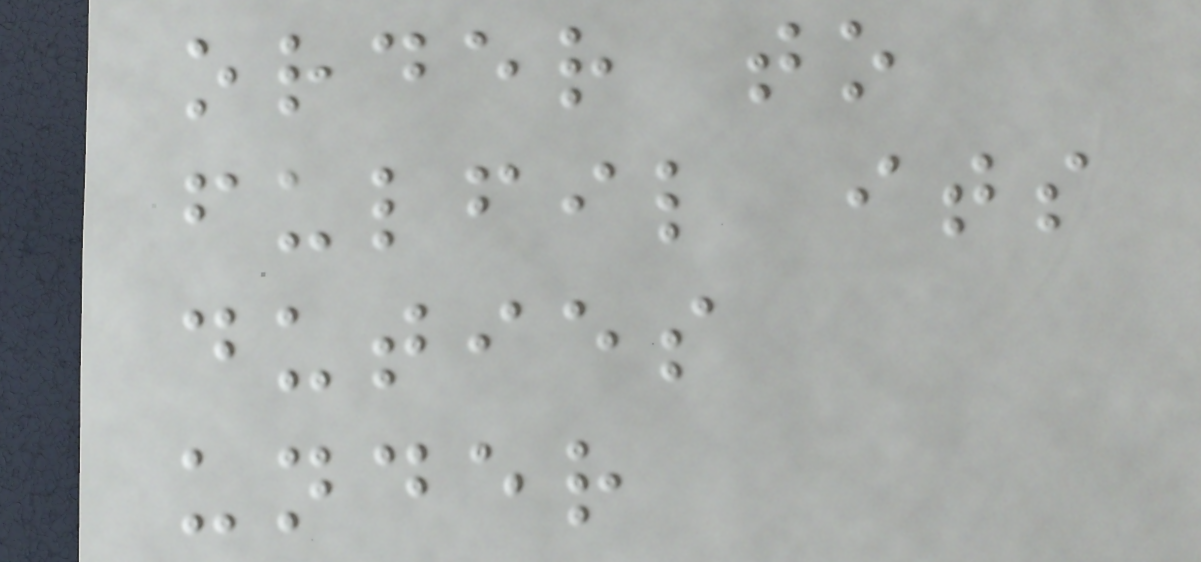order to
fulfil its
duties
under
